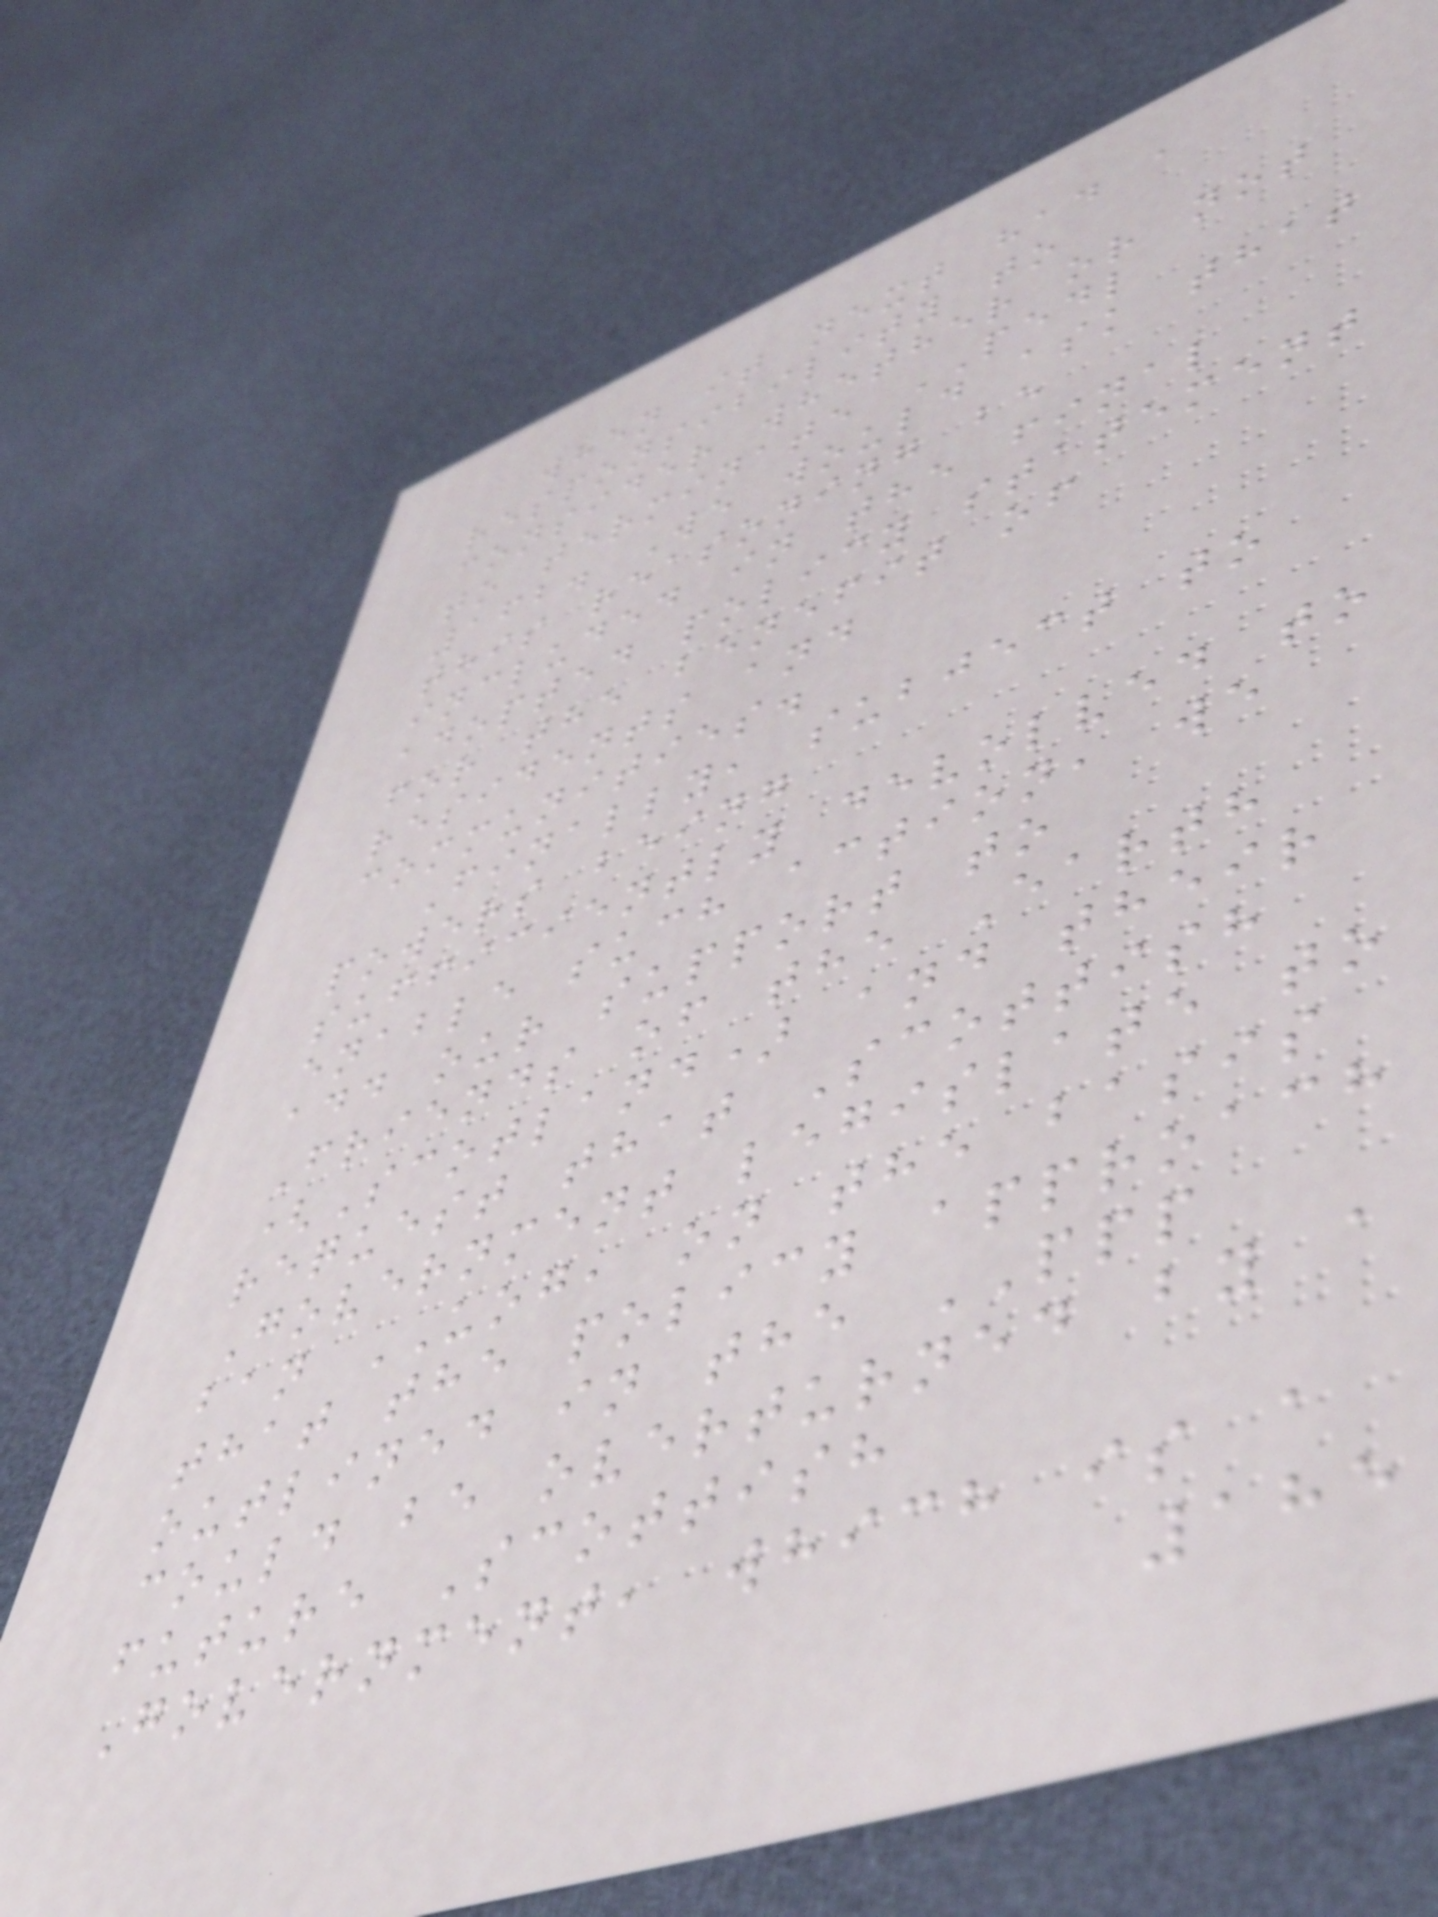when it next had a
responsibility to
consider whether or not
to terminate PEDL
162. We would ask that
this reasoning be
included in the final
adopted policy statement
for the benefit of
residents and
communities.
Finally, subject to
powers being
sufficiently devolved to
enable such action, we
add our support to
Friends of the Earth
(Scotland) and their
request that Scottish
Government legislate to
ban UOG, on the basis
that the policy approach
outlined in the PPP
could be overturned by a
future Scottish
Government, which is a
185
